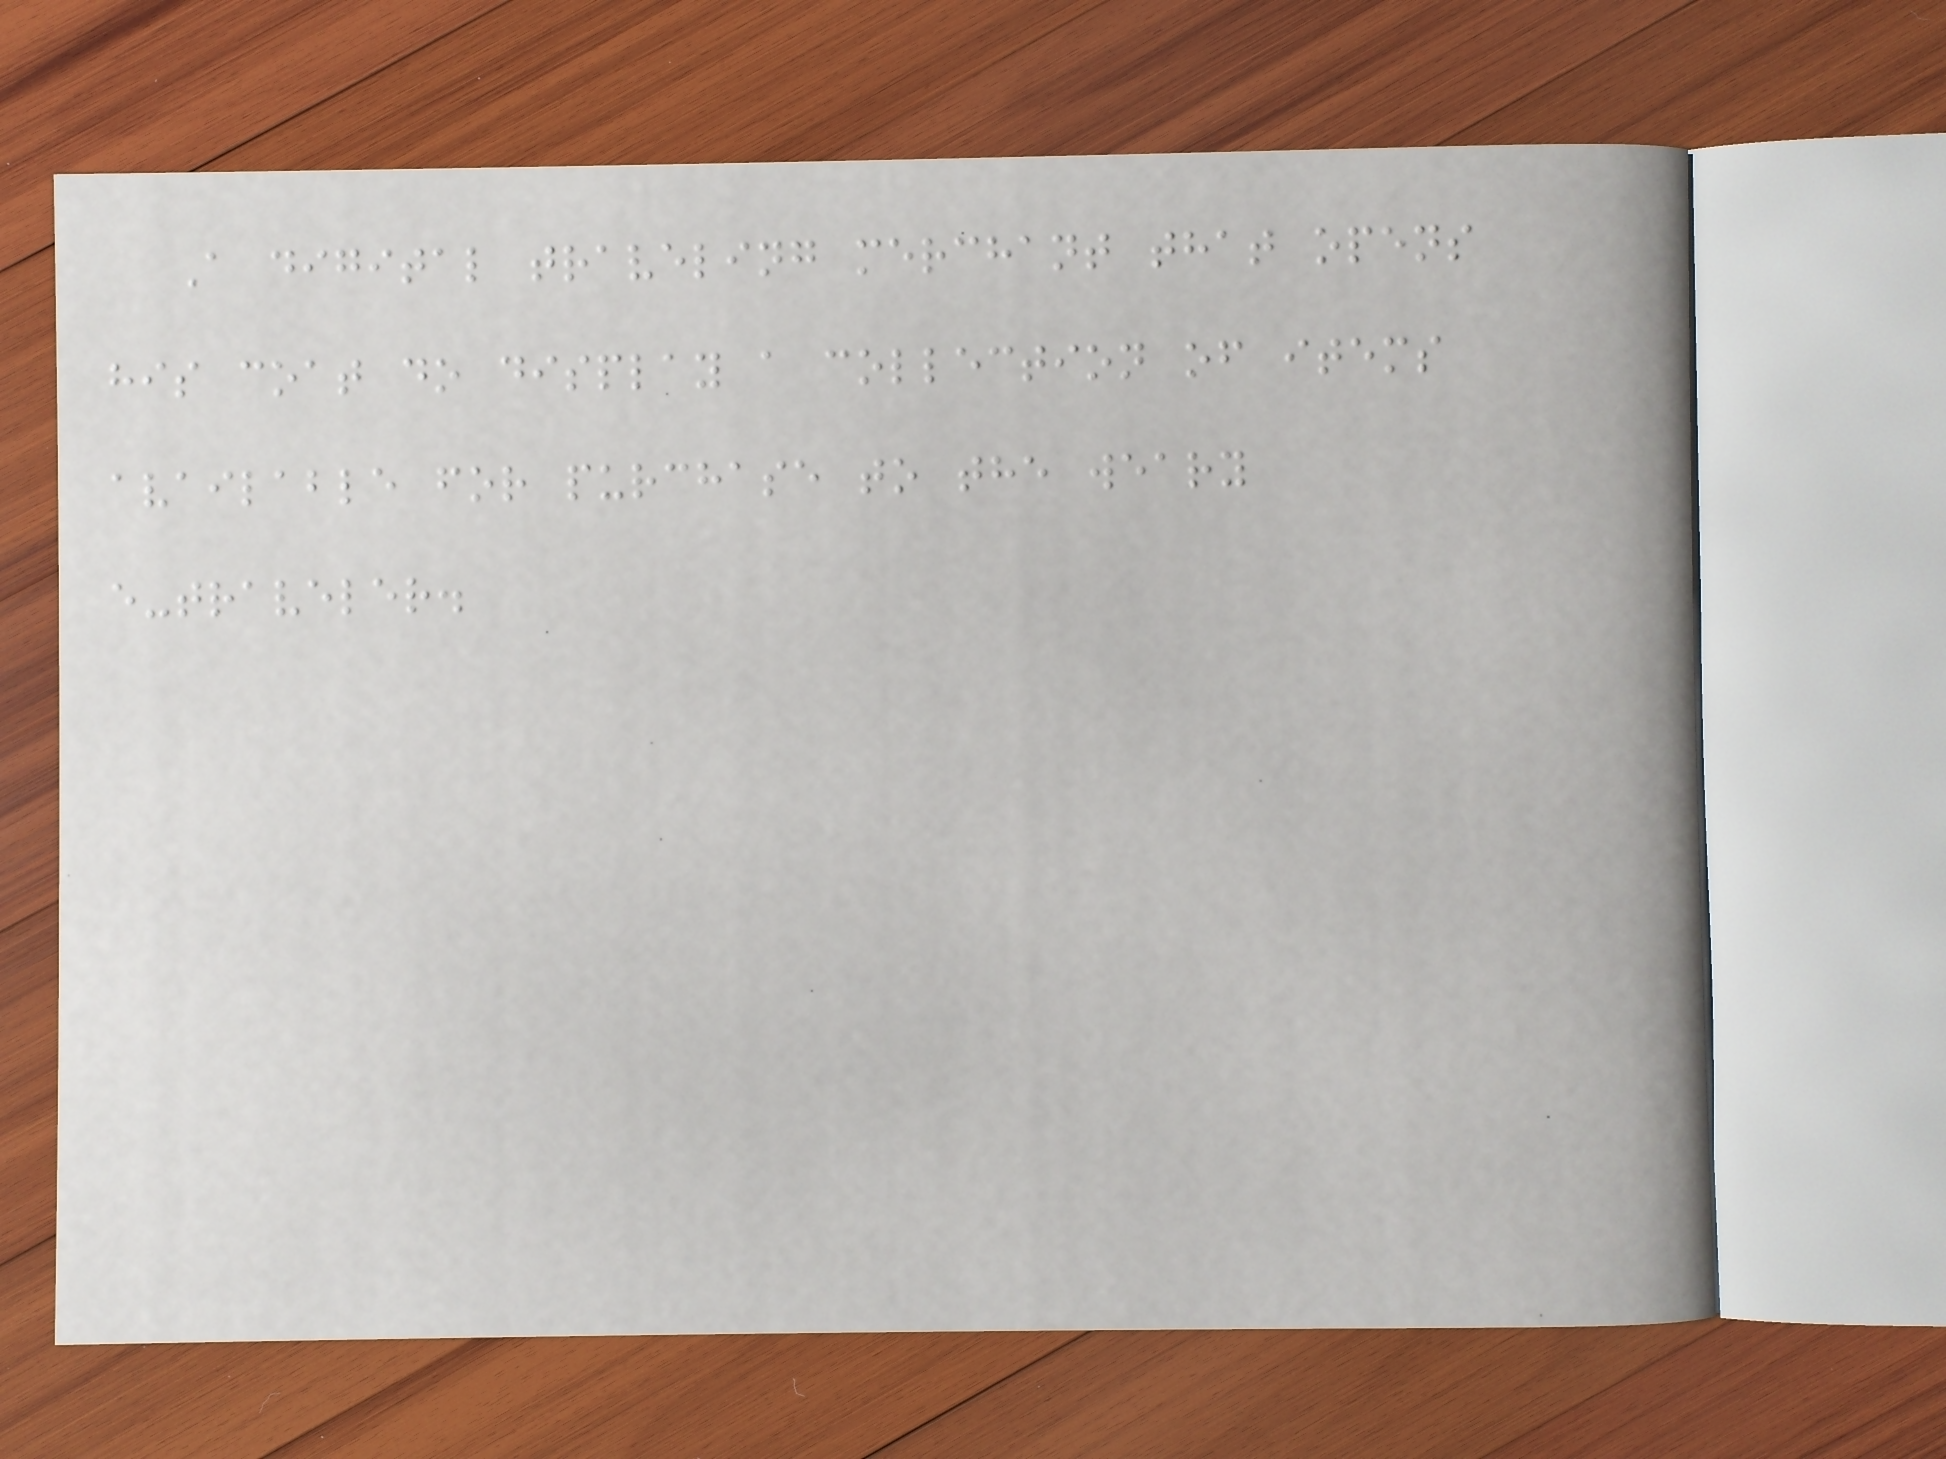A digital traveling merchant that opens
his coat do display a collection of items
available for purchase to the weary
e-traveler.
